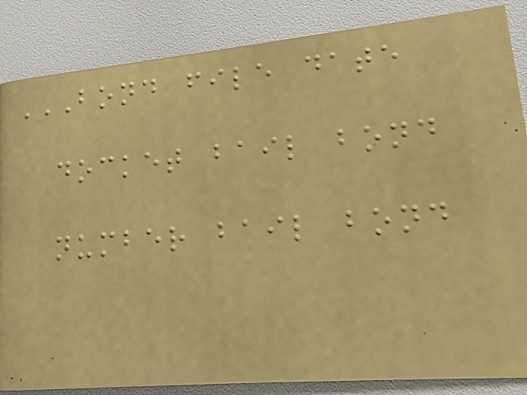BOND FILE DATE
DOCKET BAIL BOND
NUMBER BAIL BOND
